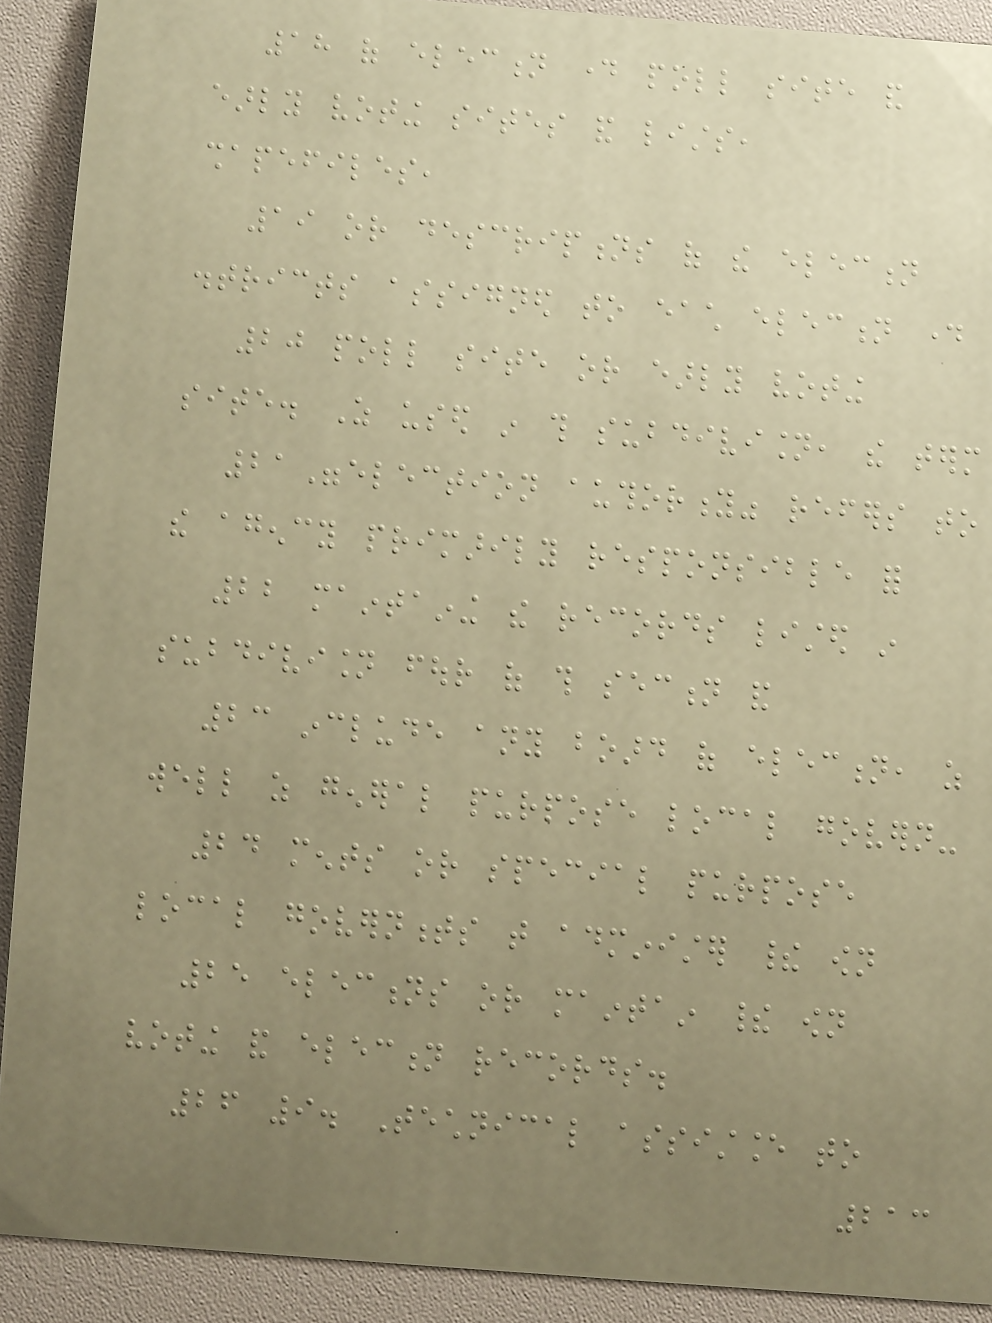18 of election day poll site and
early voting sites and lists,
shapefiles,
19 or descriptions of the election
districts assigned to each election day
20 poll site or early voting
site. As used in this subdivision, the term
21"election authority" refers to
the agency primarily responsible for
22 maintaining the records listed in
subdivision four of this section and
23 include any board of election, as
well as general purpose local govern-
24 ments or special purpose
local governments that administer their own
25 elections or maintain their own
voting and election records.
26 9. Technical assistance to
213
